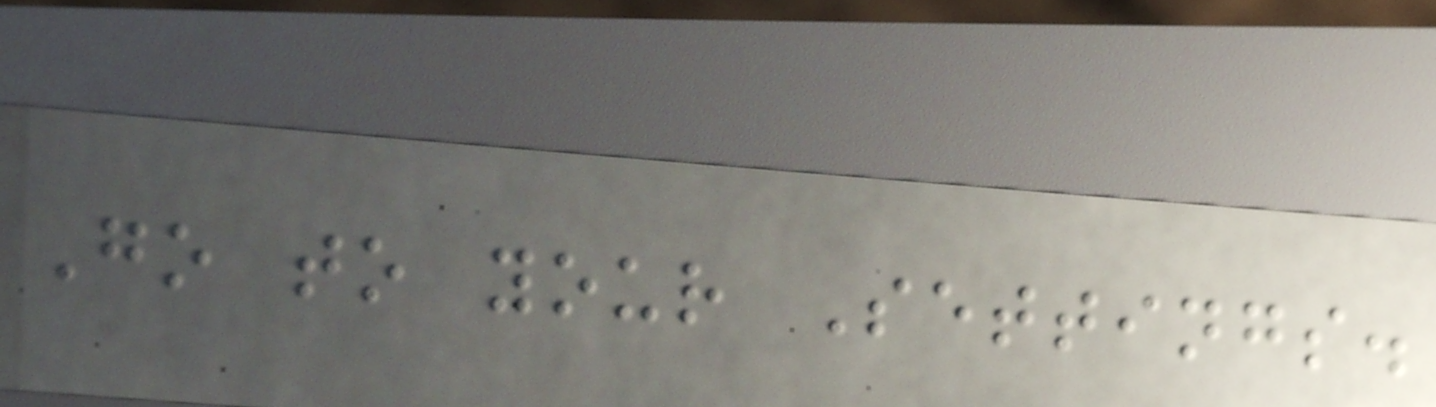Go to your Settings.
